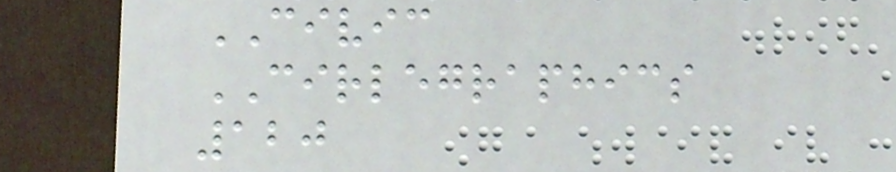CIVIC
CIRLEGRAPHICS
120
